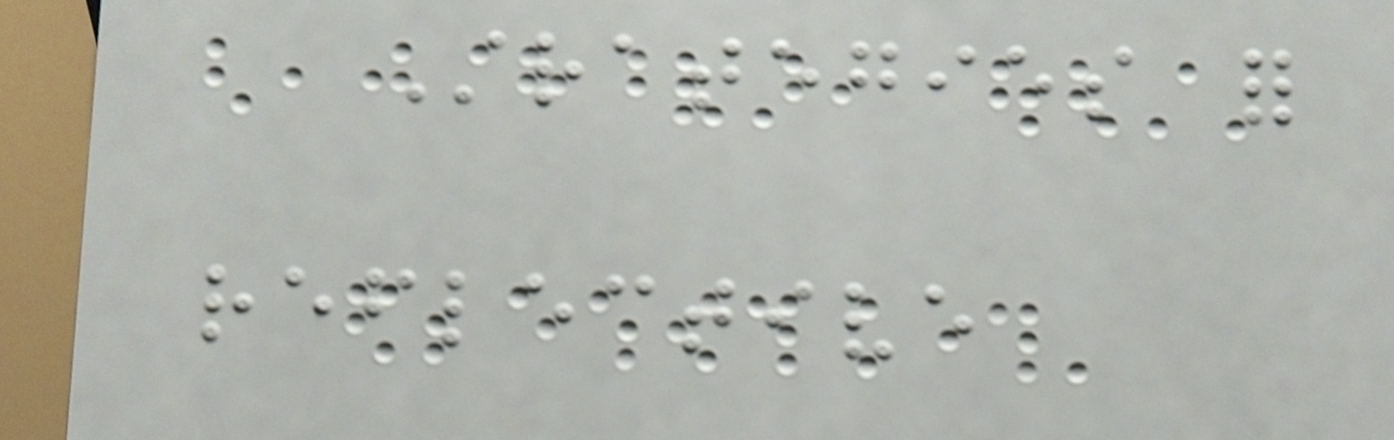Strategies for
reflective
